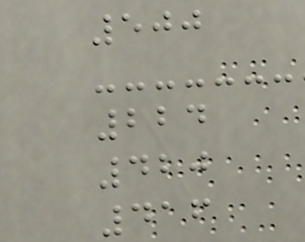500
224
420
416
